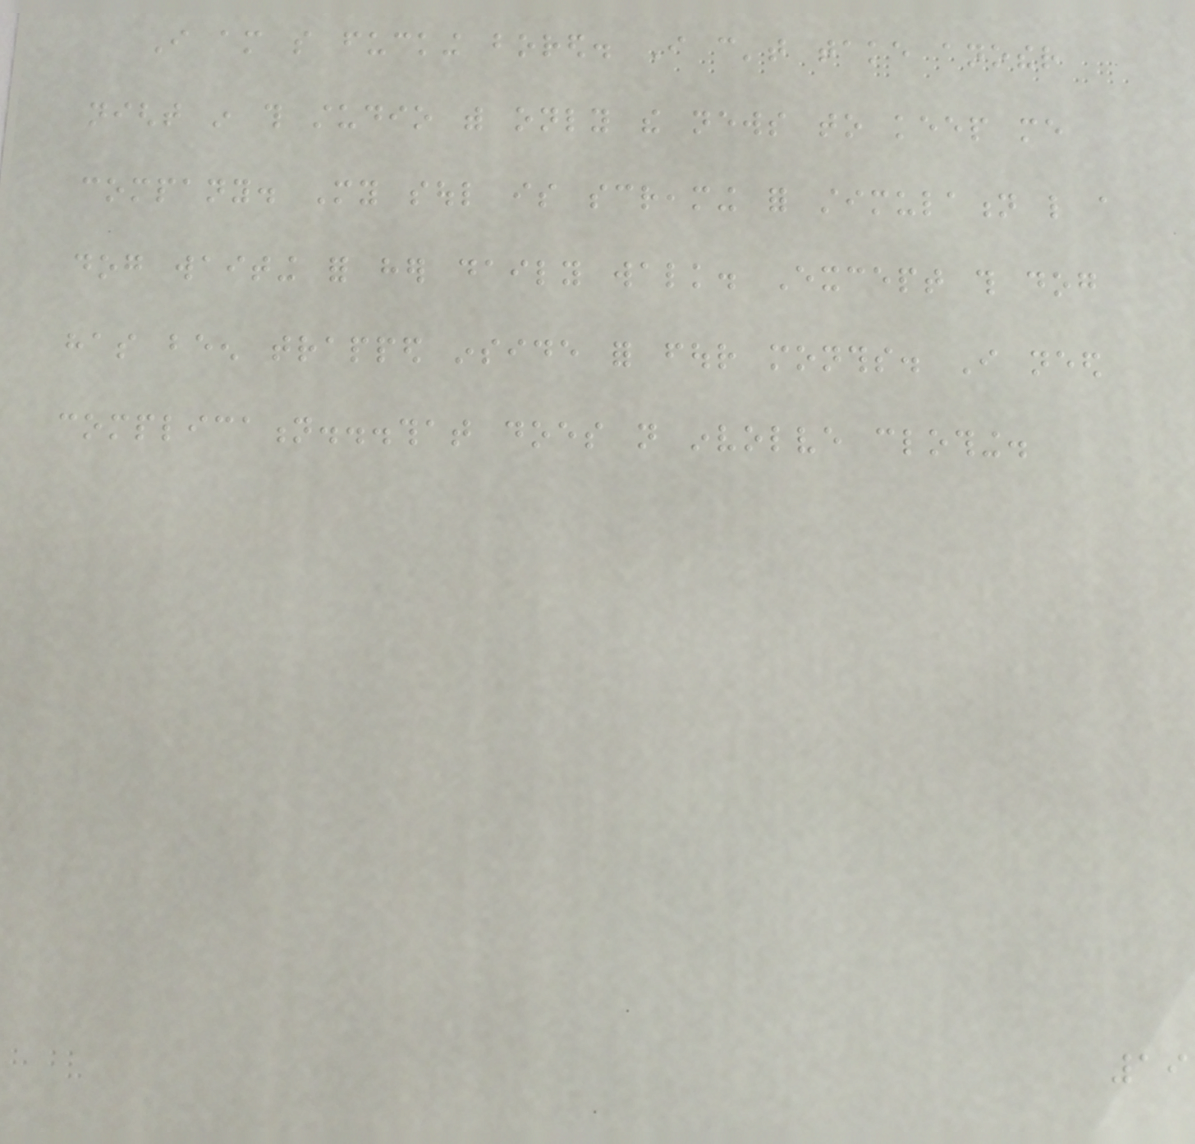I am so fucking bored. I can't take another
night in this studio with only the news to keep me
company. My soul is screaming for stimulation like a
dog waiting for her daily walk. Except this dog
has been trapped inside for four months. I need
complication...that does not involve clothing.
19
